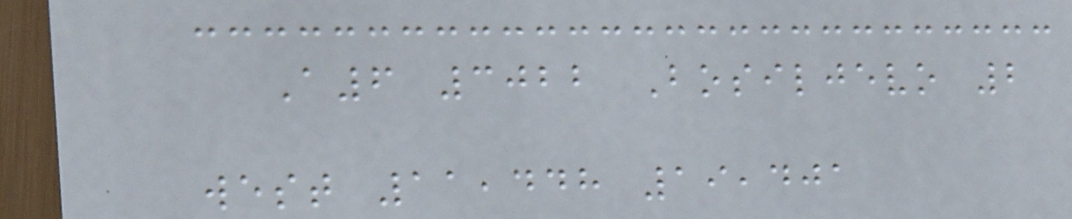A6 3022 Bosiljevo 2
west 11,448 19,401
